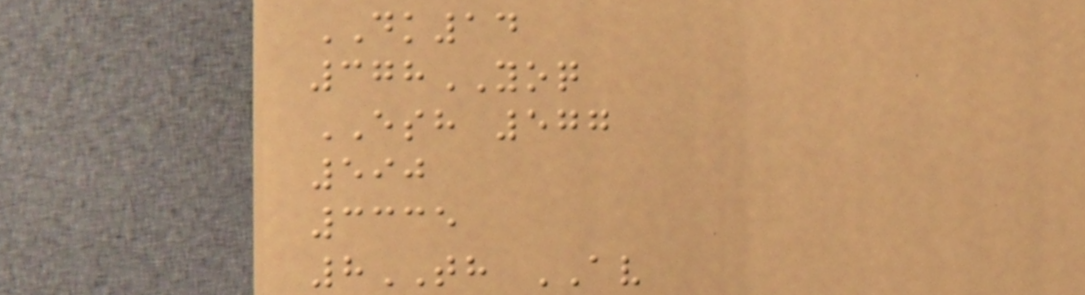DK14
378YOQ
ESH 577
590
3335
8TH AV
